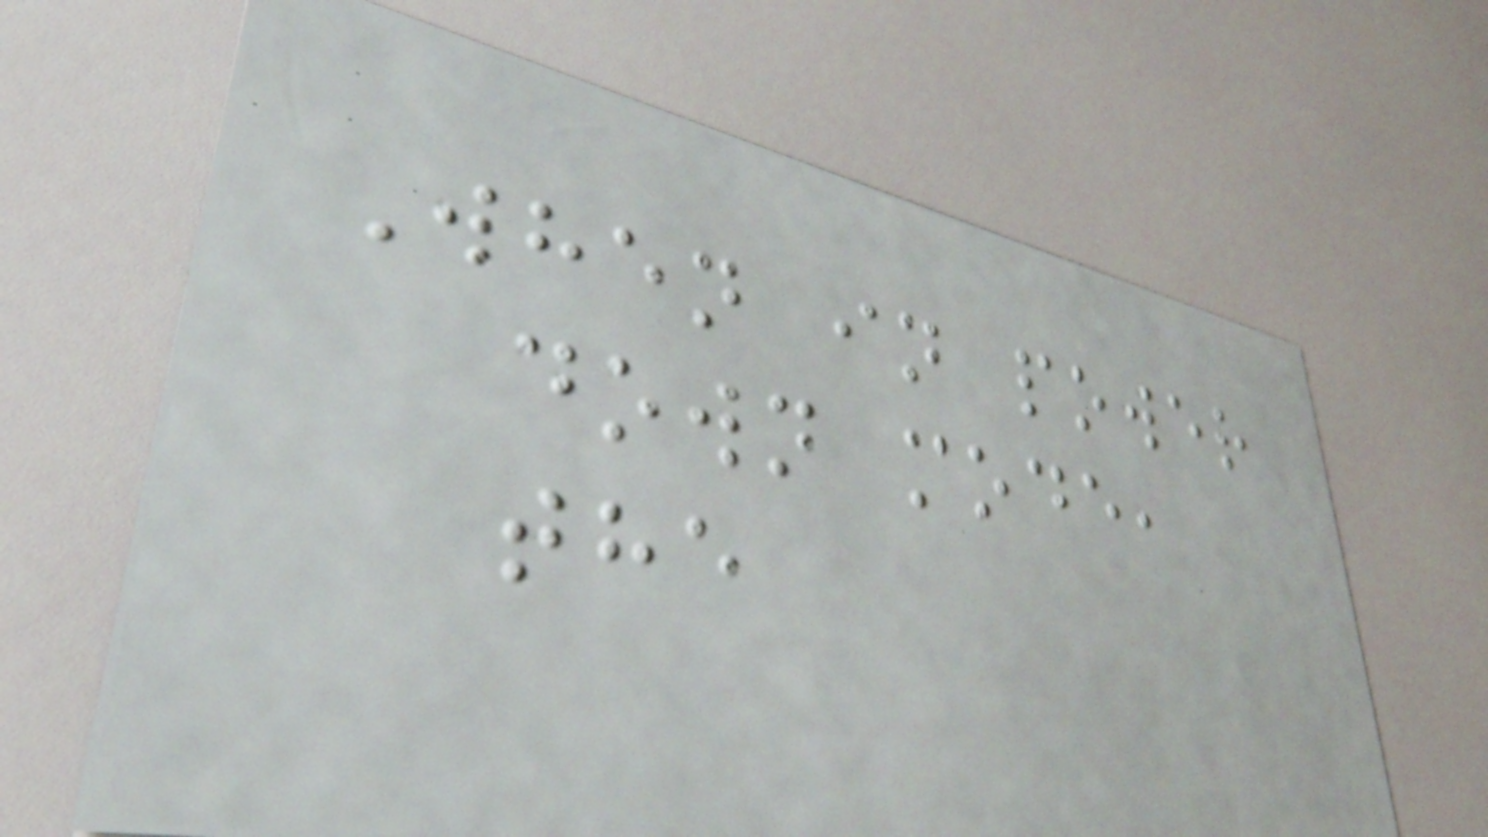When in power
down mode,
the
